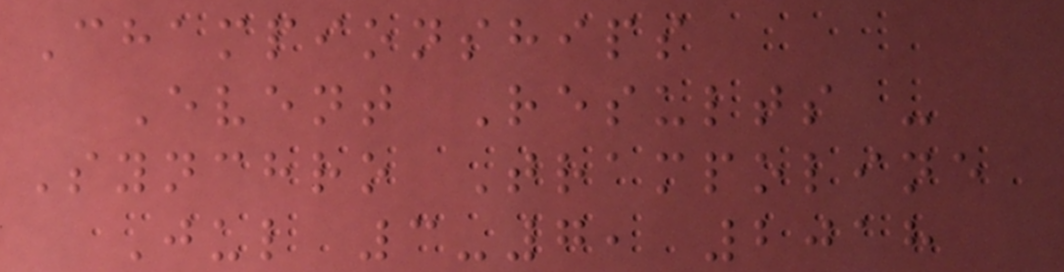Championships
Event Results -
Synchro Trampoline
Jul 3-7, 2018
